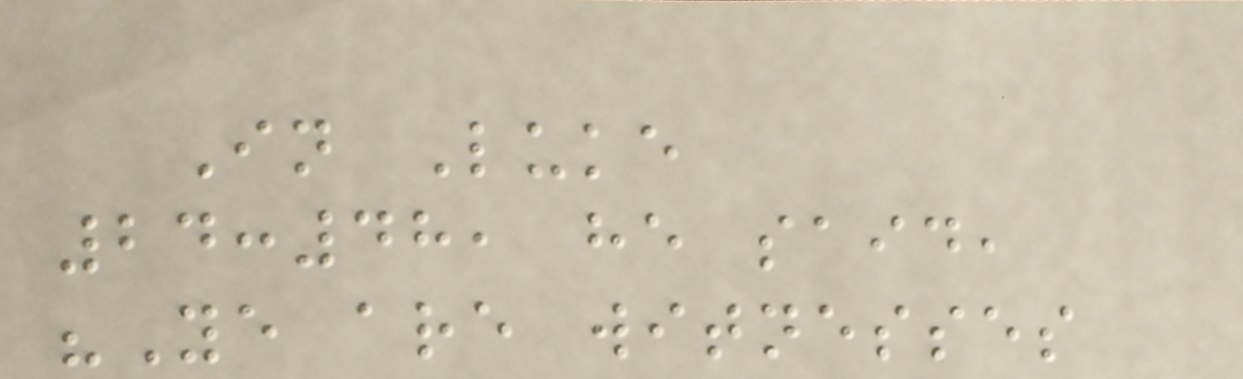In Luke
24:48, he said,
"Ye are witnesses
